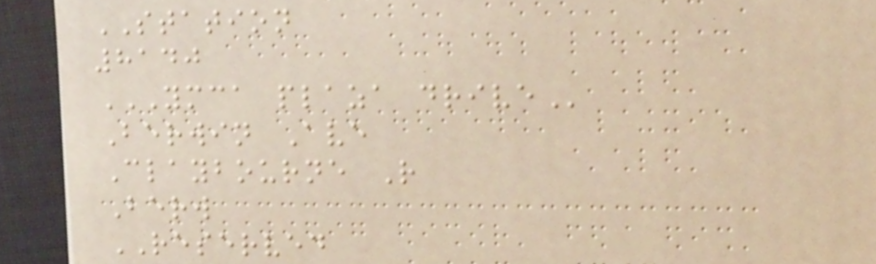STATION
8140
YMCA PLAZA DRIVE
Berwin Ave
Claybourne R
Berw
RESERVED
